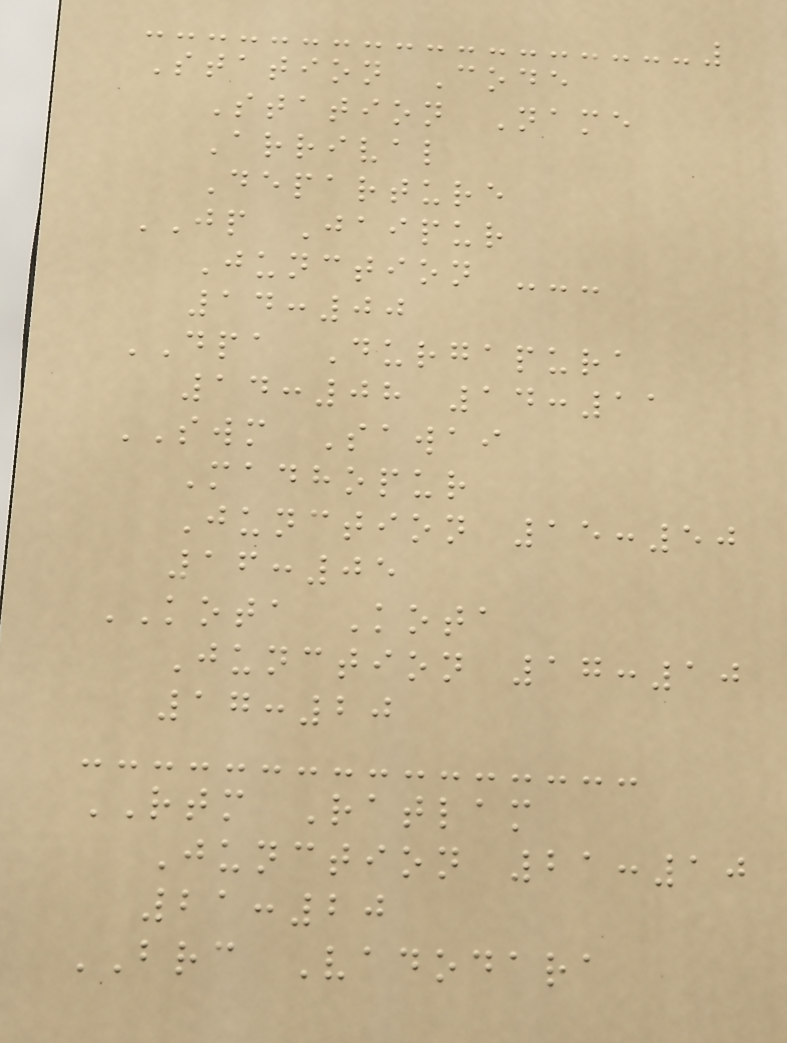Station Code
Station Name
Arrival
Departure
JP Jaipur
Junction ---
14:00
DPA Durgapura
14:08 14:11
SWM Sawai
Madhopur
Junction 15:50
16:05
KOTA Kota
Junction 17:10
17:20
RTM Ratlam
Junction 21:10
21:20
BRC Vadodara
